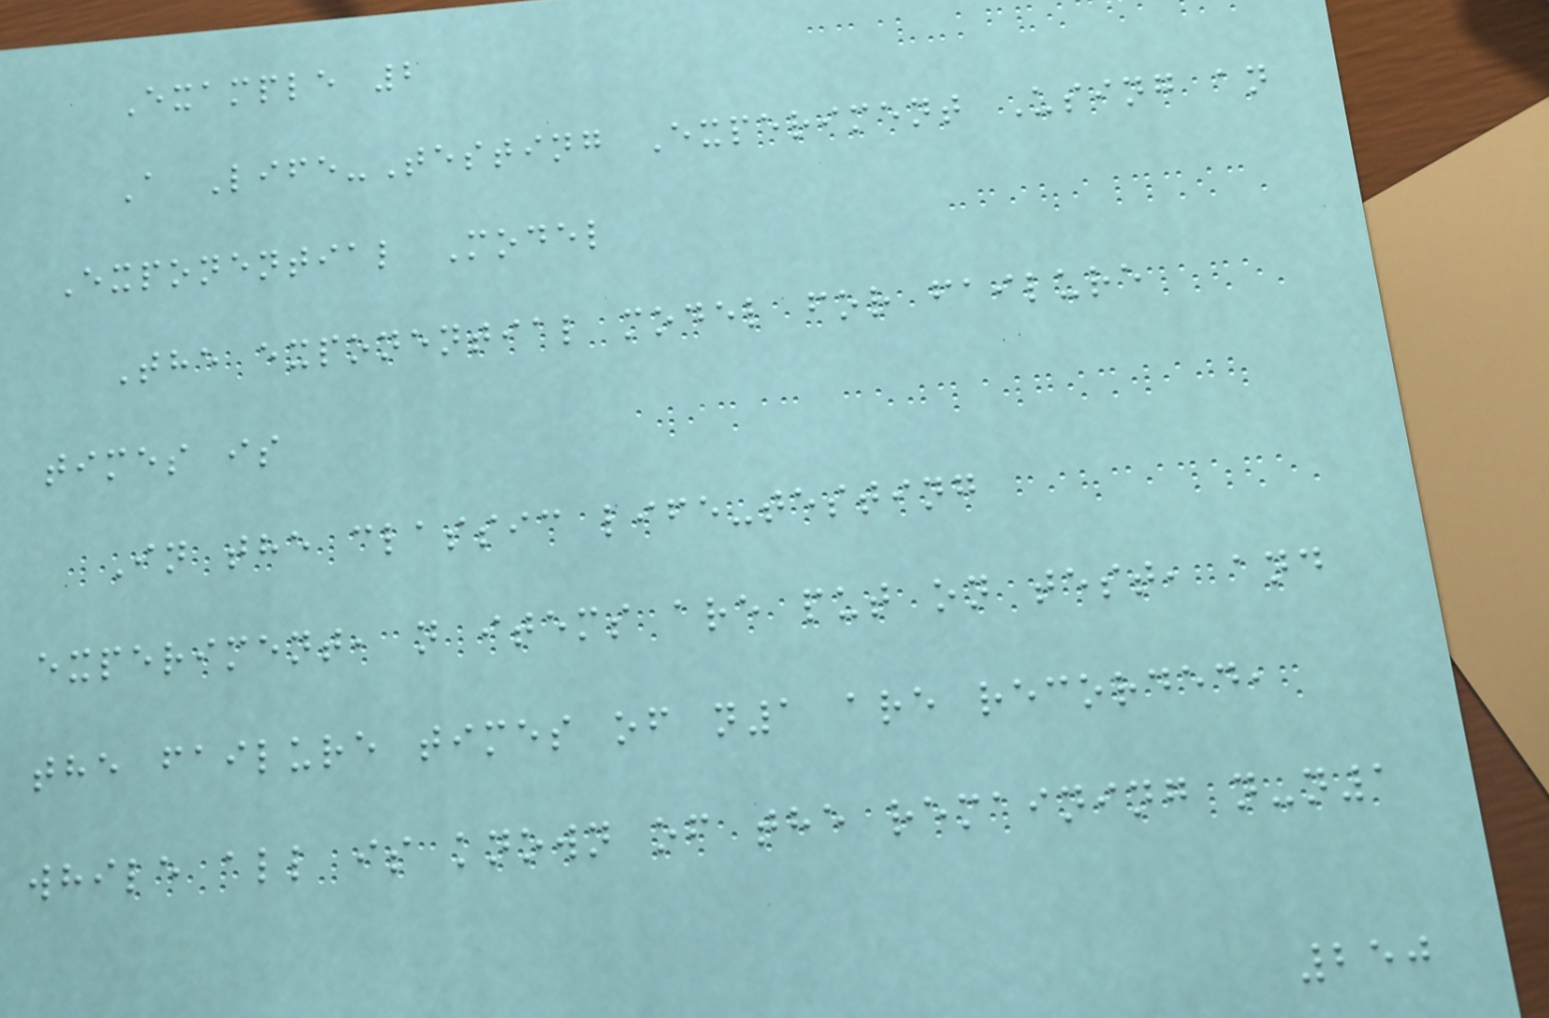Example 2
A Life-Testing Experiment Using an
Exponential Model
The exponential model for failure
times is
In the classic life-testing
experiment, n items are put on test, and
the failure times of n1 are recorded,
while all is known of the remaining n-n1
250
